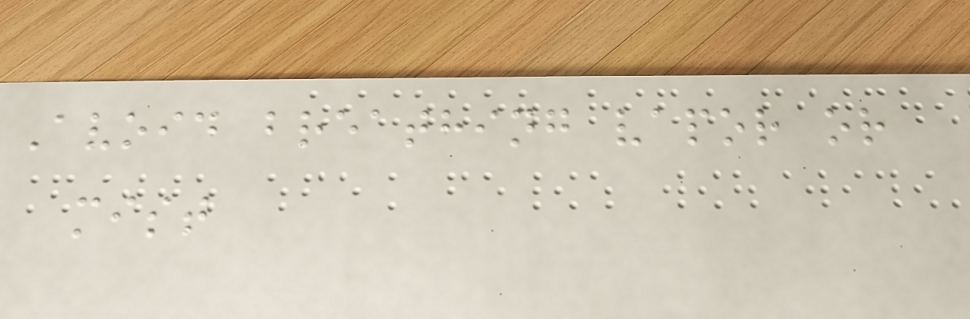Avoid breathing vapor or
mist
